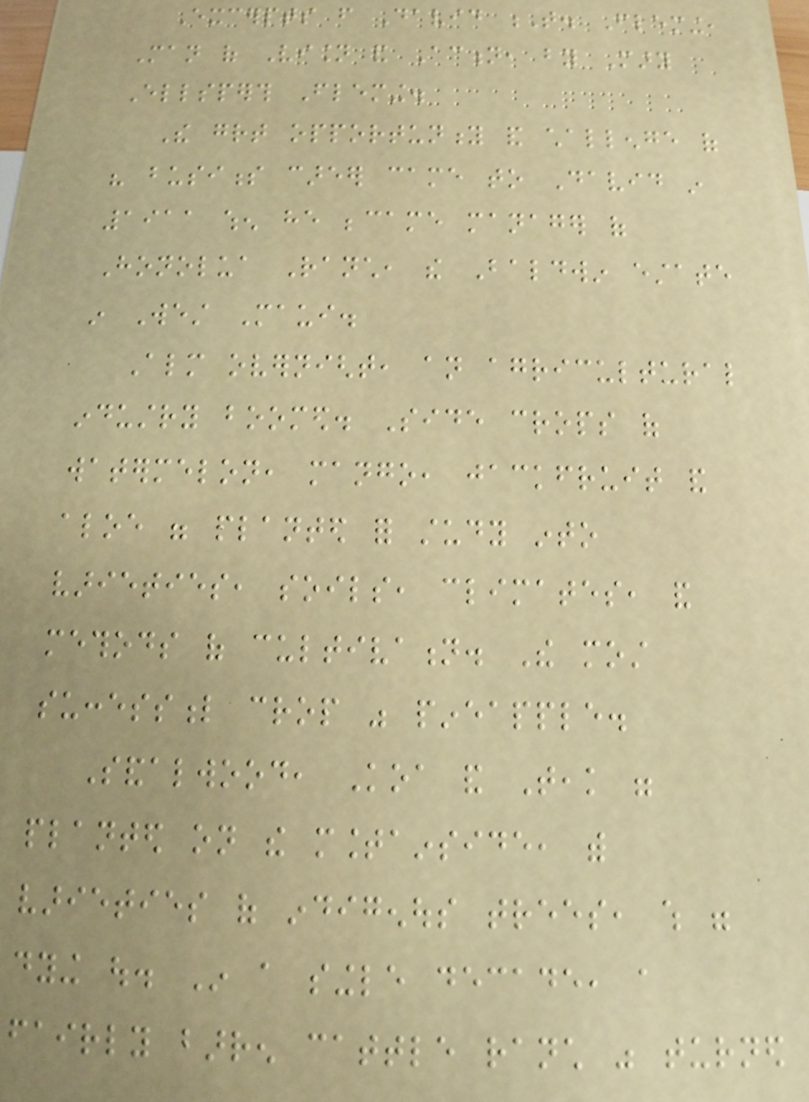Excerpts from David T. Fleming,
Man of Vision and Action, by Mary
Ellsperth Fleming.
The great opportunity and challenge of
his business career came to David in
1911 when he became manager of
Honolua Ranch, the Baldwin estate
in West Maui.
Almost overnight, an agricultural
industry boomed. Side crops of
watermelon, mango, jackfruit and
aloe were planted for study into
varieties, soils, climates, and
methods of cultivation. The most
successful crop was pineapple.
Sandalwood, Koa and Teak were
planted on the mountainside, with
varieties of indigenous trees, which were
dying out. In a single decade, a
fairly barren cattle ranch was turned
